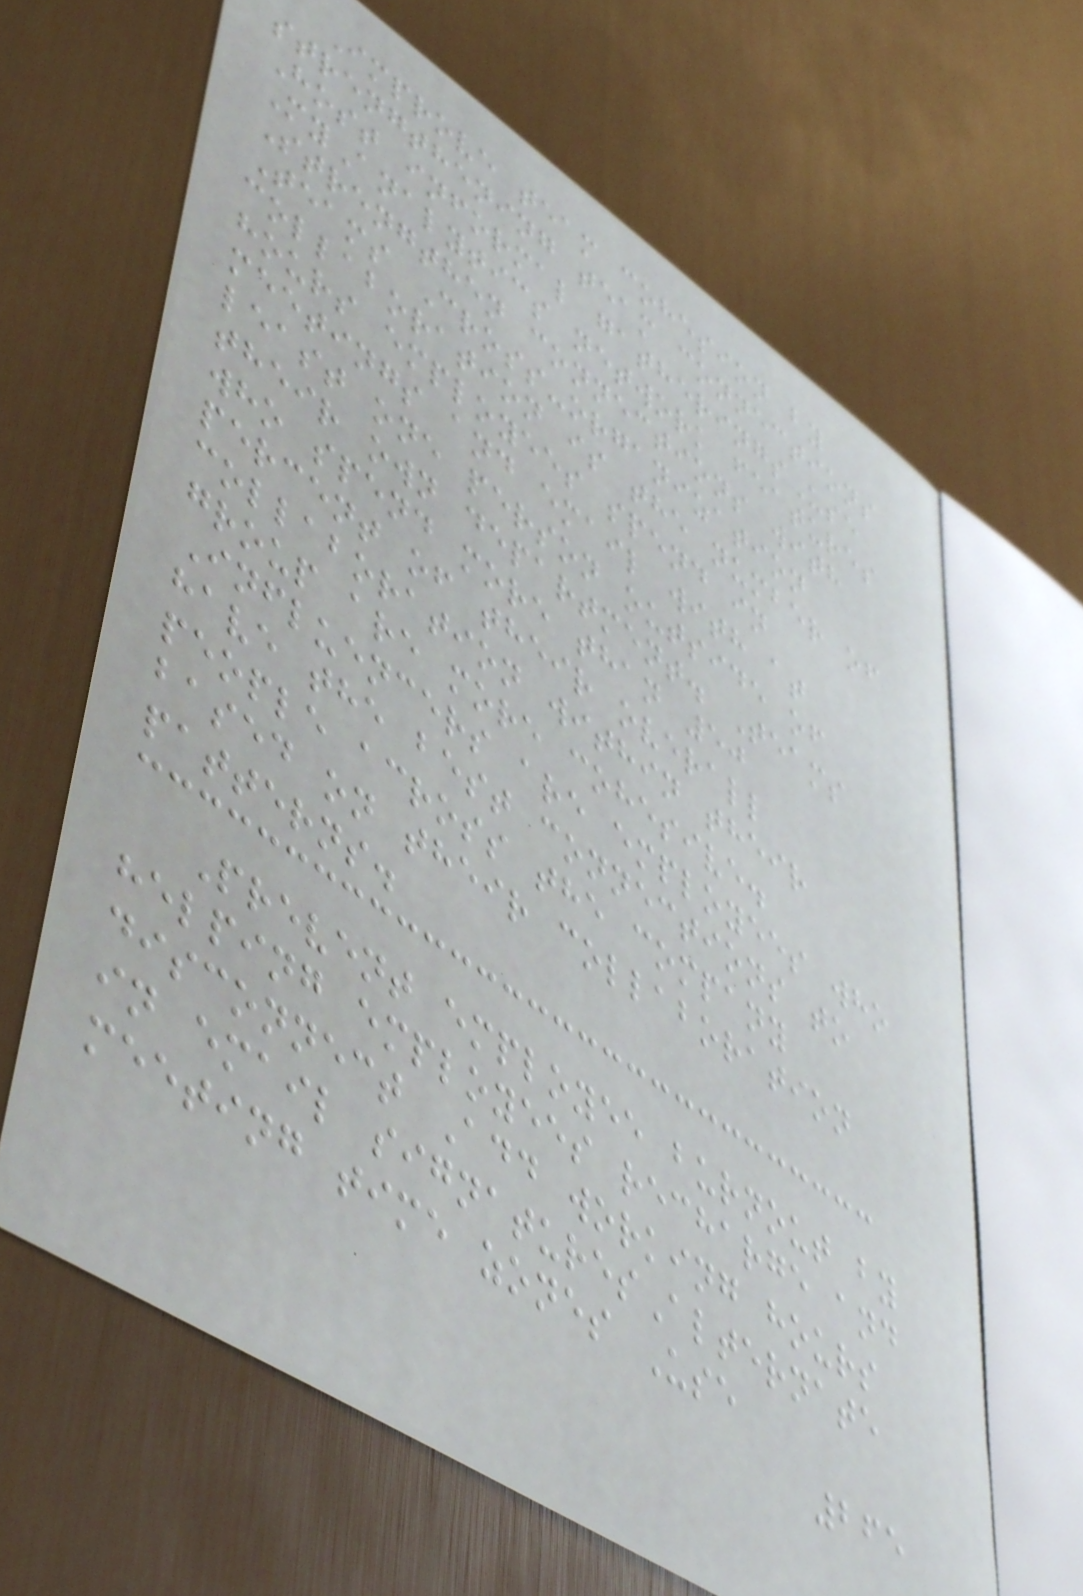Improve team cohesion by
strengthening team connections
Host informal gatheringsUse
MyAnalytics network features
Strengthen connections with
Teams Cross-organization
collaboration is the number of
hours employees spend in
meetings and email with at
least one person outside of
their own department. Teams
who spend more than 50
percent of their overall
collaboration within their
group are more cohesive.
Influencers are employees who
have the best connections to
people across the company
based on their collaboration
patterns.
Prevent employee burnout by
helping employees recharge and
disconnect Add working hours
in email signaturesAlternate
meeting time zones Use
265
